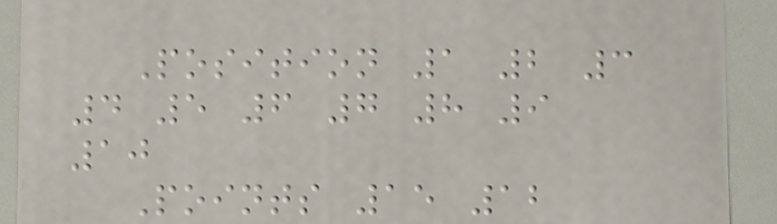Position 1 2 3
4 5 6 7 8 9
10
Points 15 12
